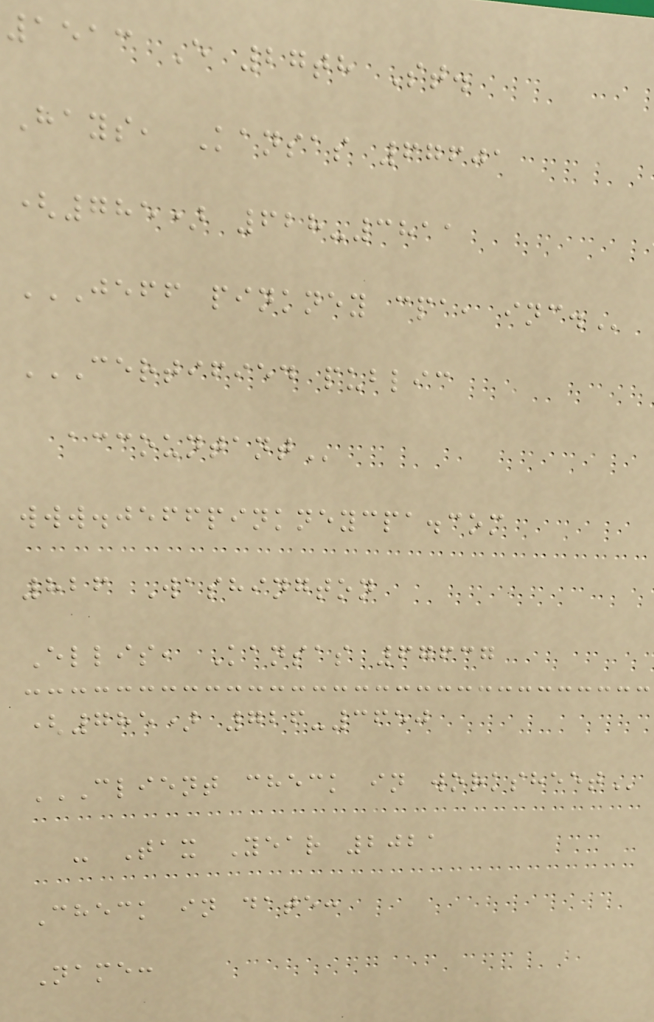1513 E 27th St.
Hays, Kansas 67601
(785) 628-3811
JEFF PINKNEY CPA, INC.
CERTIFIED PUBLIC
ACCOUNTANT
www.jeffpinkneycpa.com
826 Washington
Ellis, Kansas 67637
(785) 726-3650
CLIENT CHECK IN WORKSHEET
- Tax Year 2021
Check in date:
Name:
